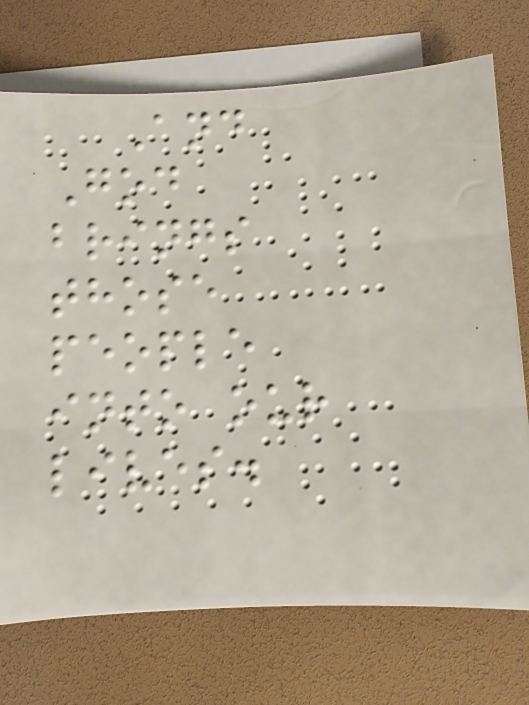And
God
brings
those
people
into our
lives.
